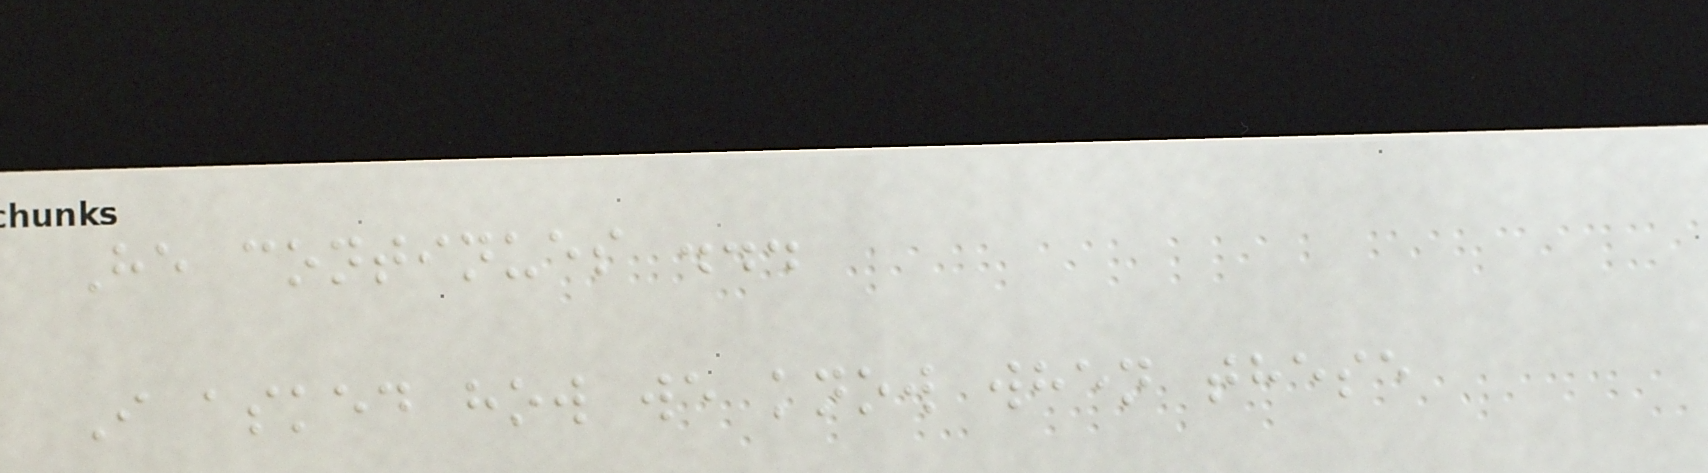He continues ...
I asked how we know when these
